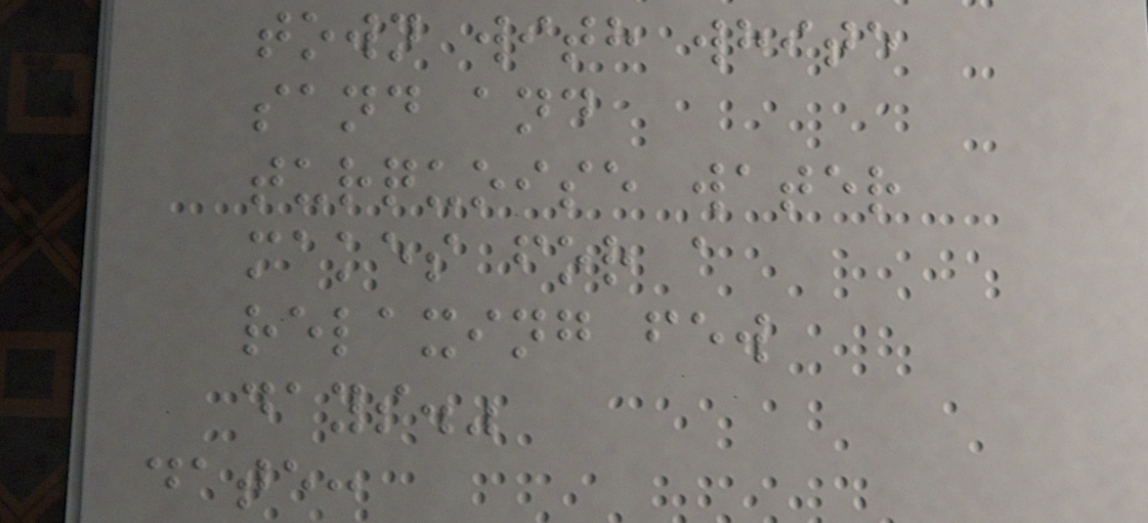town with white
sand and
turquoise water
makes for a
relaxing few
days."
date:
